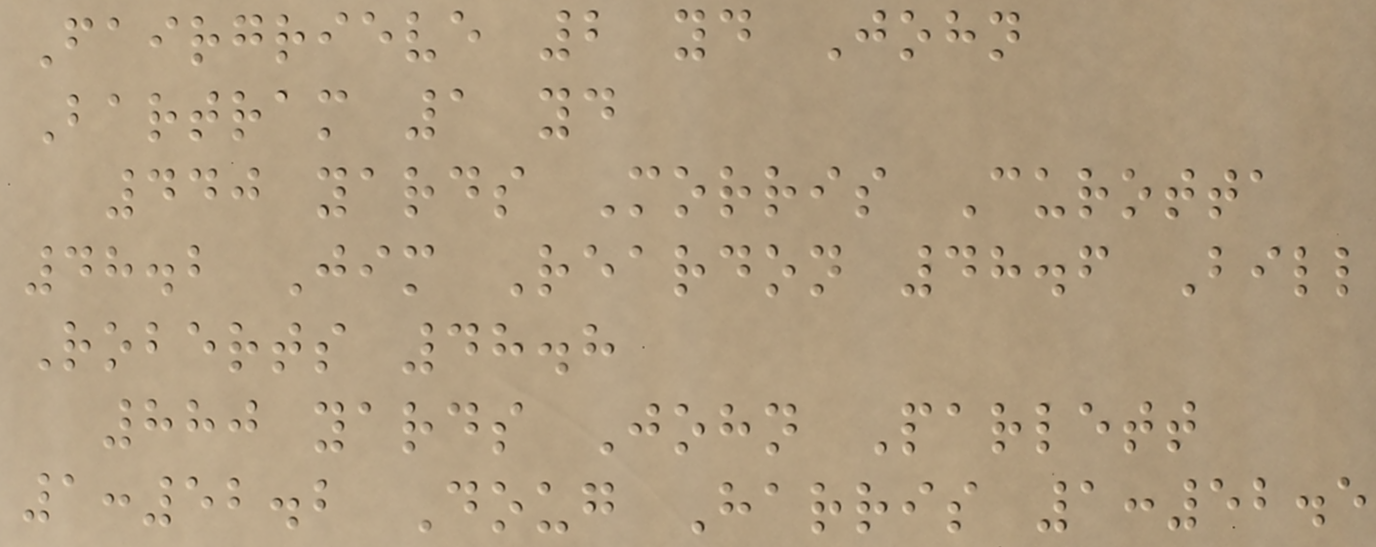Fairgrieve 2 yd John
Bartram 1 yd
440 yards Morris Curotta
48.2 Jim Reardon 48.6 Bill
Roberts 48.8
880 yards John Parlett
1:52.2 Doug Harris 1:52.5
